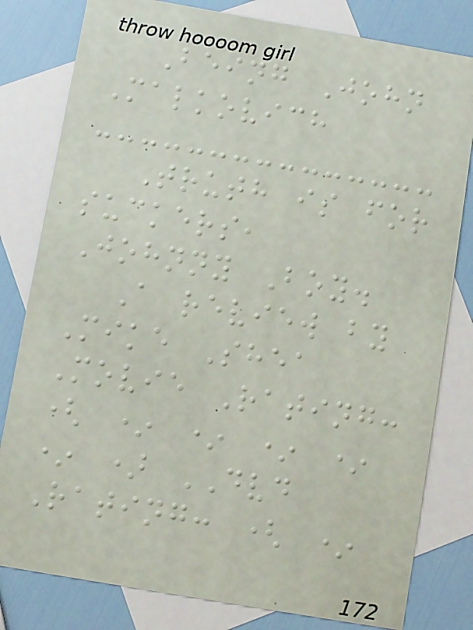Being John
Malkovich
Truth is for
suckers,
Johnny Boy.
A review by
Mike Shea
Movie Rating:
( * * * *
* ) DVD
Rating: ( *
